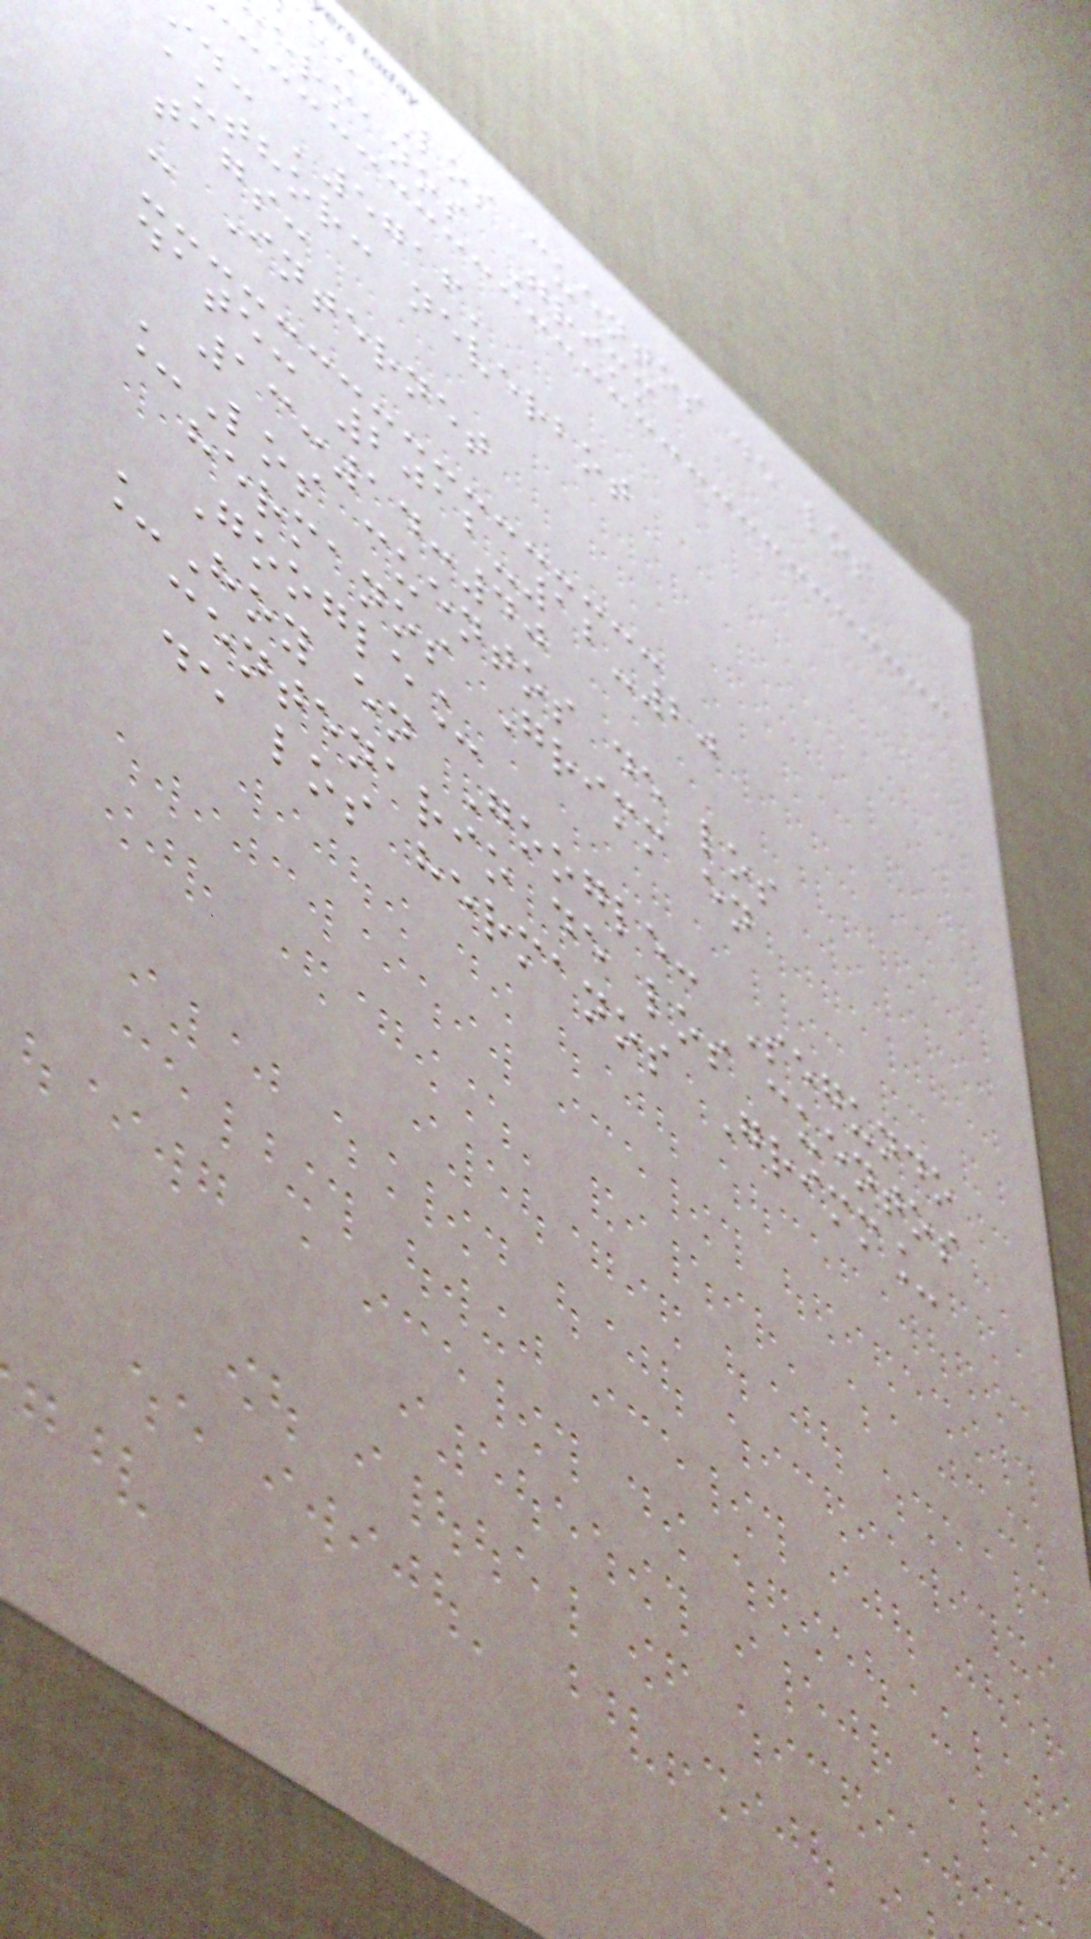e: Los cuentos de los
ermanos Grimm
id: '5716'
author: neverbot
tags:
- Internet
date: 2012-12-20
13:14:40
_Los cuentos de los
hermanos Grimm en
Google_
_Hoy en Google: Segundo
centenario de los cuentos
de los hermanos Grimm_
